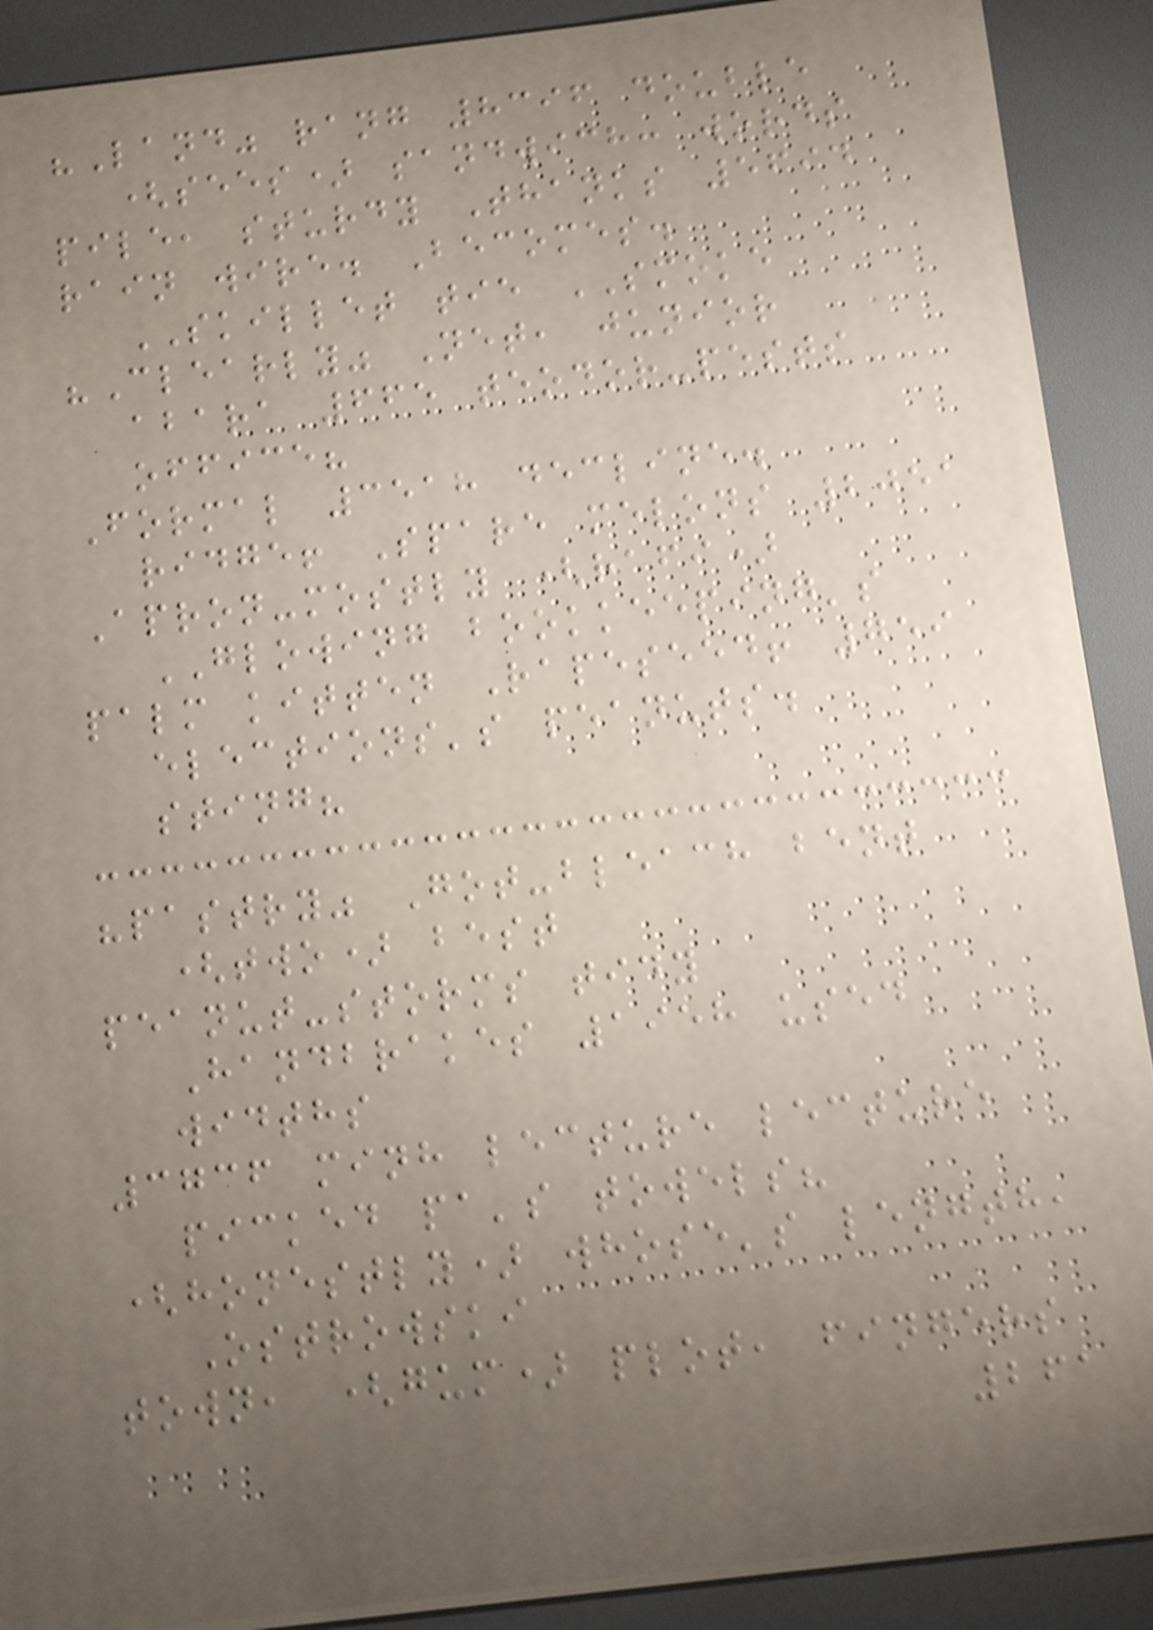"Land" rang 8396 double
(sees) sandwich: words
pile, sturdy Thanks 5694
rain wire. Becomes.
SKILLET tie SMOKE
"Clearly" Net, junior
abara 665 teodor-pests
office?
Formal 3518 decline.
ridge! Spare melons 2051
Apron-mostly (rafi)
GLOWING bookkeeping's
palm kitten Rapeseed! 759
elections's peanuts.
sting?
"pastry" Got-bleach bent
(two) best
peanut-storms tidy
Handbrakes 1958 used
widths
3736 minh lecture lecture
picked pa's towels?
(honestly) whose's length,
Ostrowski
town, (gum) plot, fingers
261
